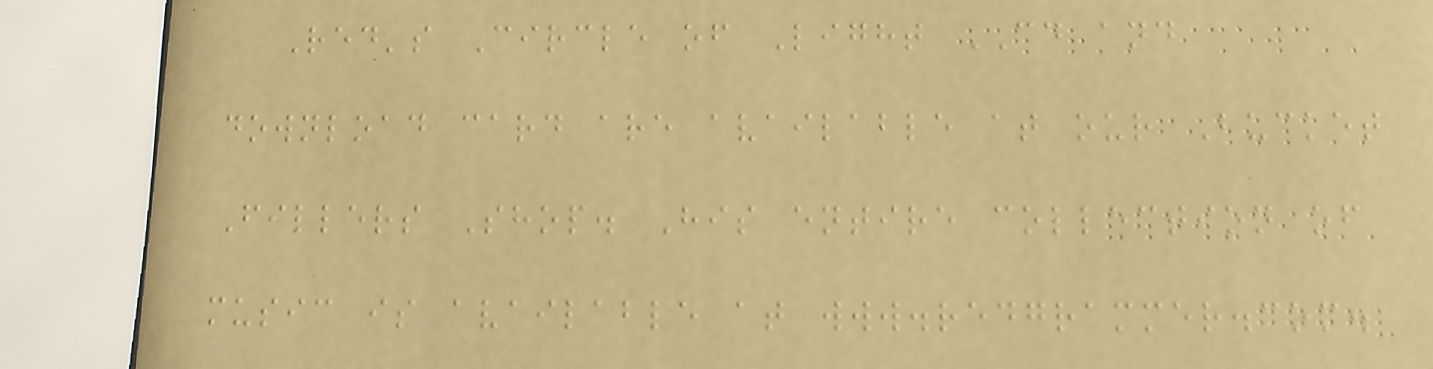Red's Circle of Light CD and
download card are available at our Bucket
Fillers Shop. His entire collection of
music is available at www.redgrammer.com.
